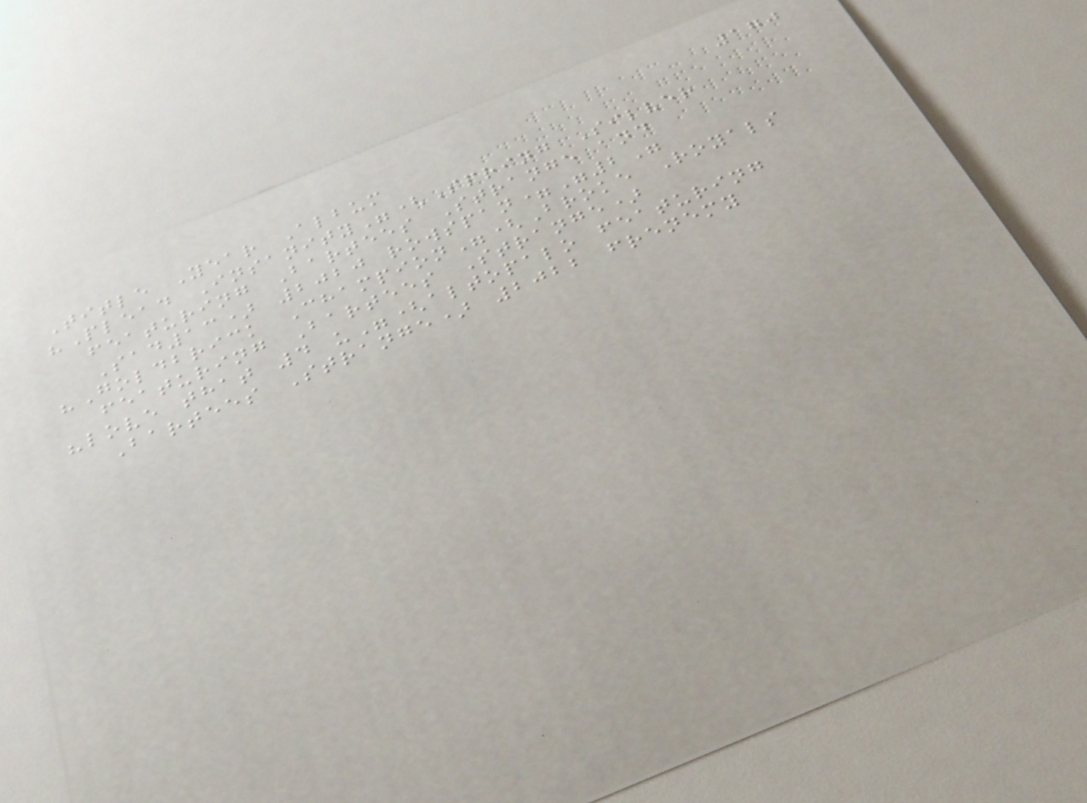170
Title Year Album
"Plead Insanity"(Spring Silver
featuring Bartees Strange and
Sad13) 2020 rowspan="2"
"Goldbrick Champion"(Broke Royals
featuring Bartees Strange)
"love that 4 u"(altopalo featuring
Bartees Strange) 2022 frenemy
